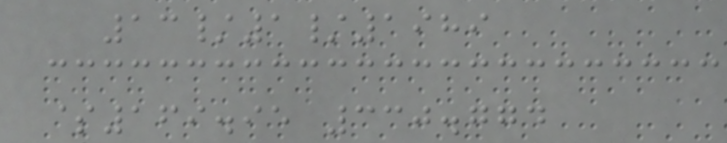13/1/1989
$169.95 330.774
